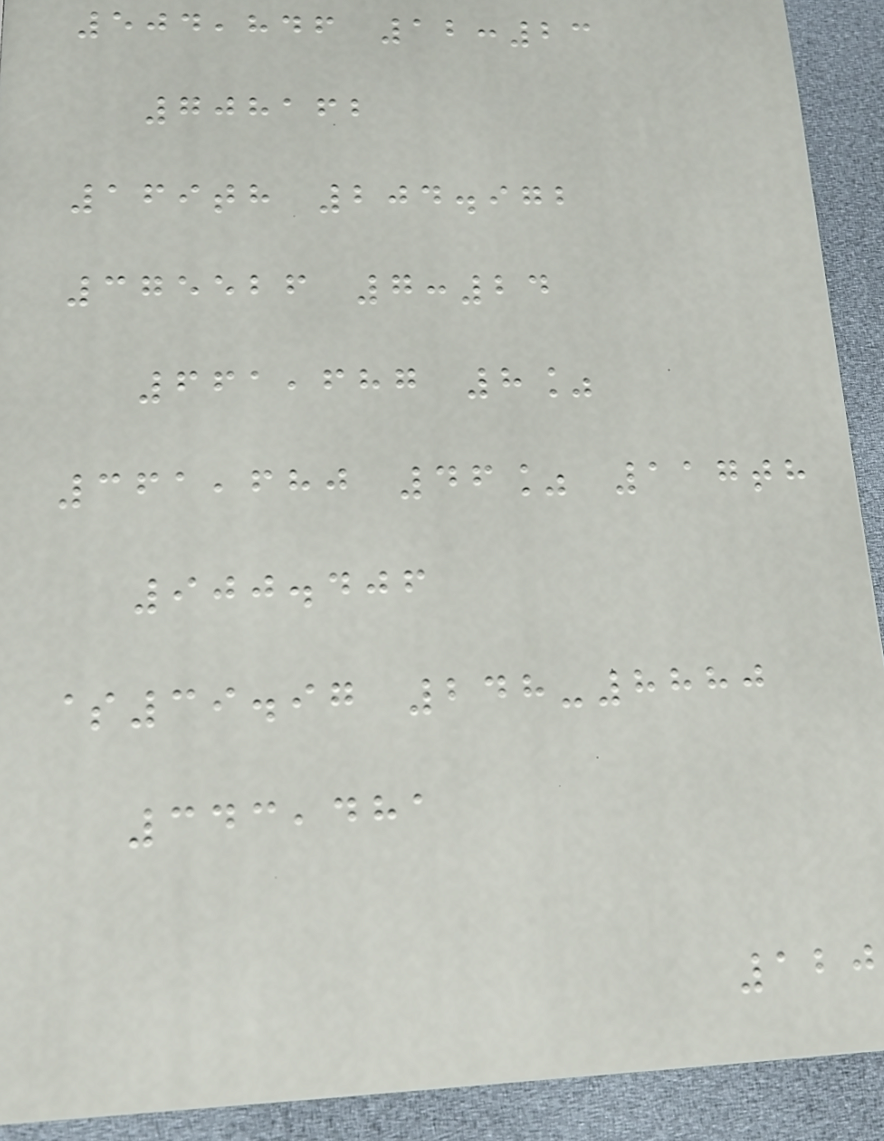504,846 12:23
708162
169th 204.972
375526 7:24
661,687 8%
361,680 46% 117th
900.406
$39.97 248-8880
343,481
120
